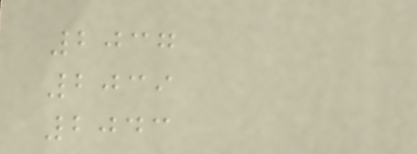2037
2039
2043
